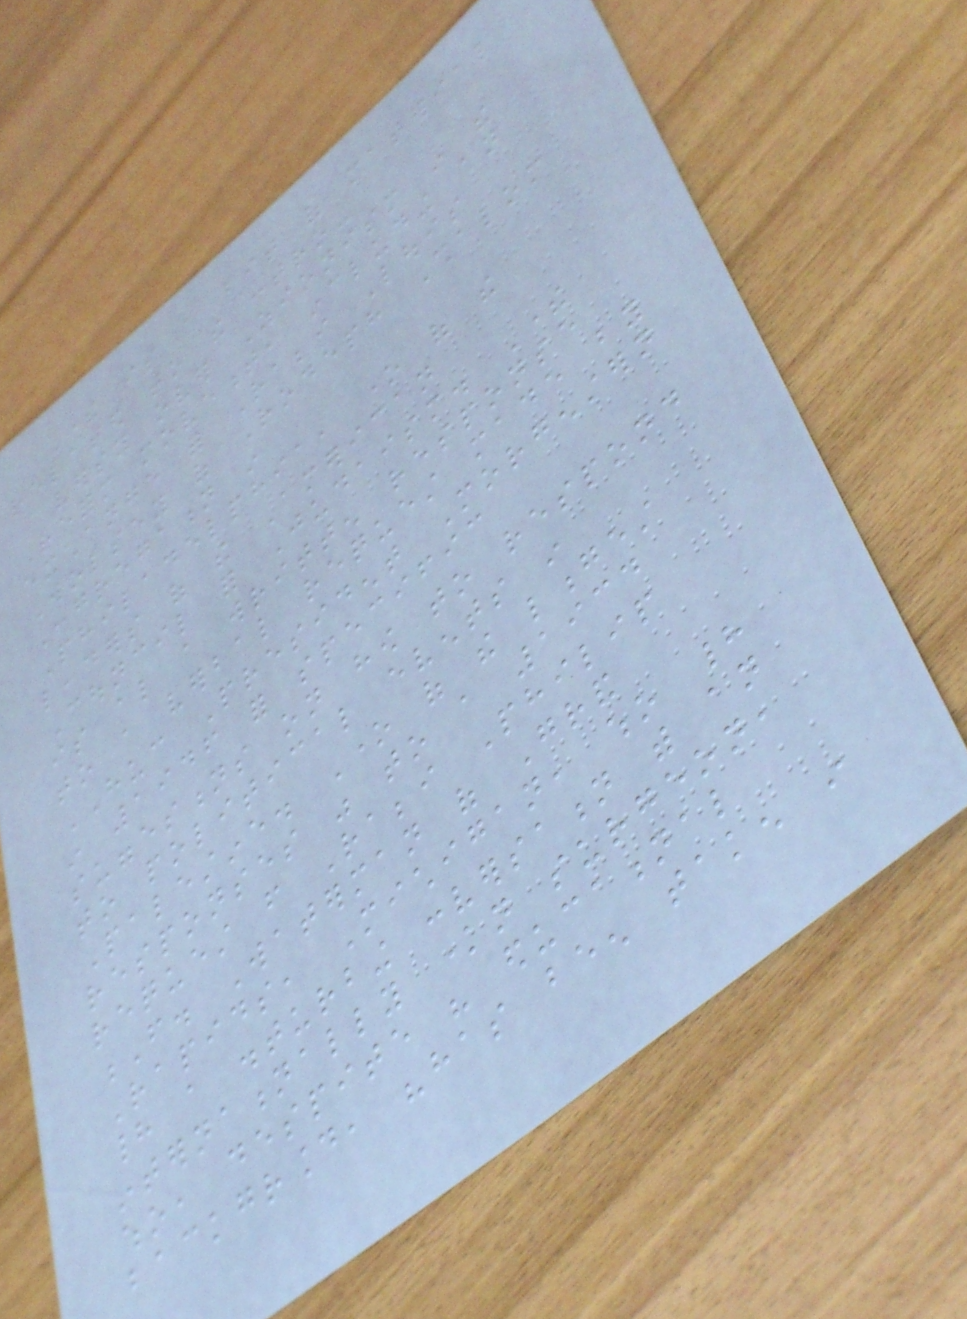There is a bit of material
related to the contro-
versy over Zionism in the
Reform movement, including an
exchange with Rabbi Louis
Wolsey of Rodeph Shalom
Congregation in
Philadelphia, one of the
leaders of the American
Council for Judaism. There
is also a written response
to a verbal request made by
HUC President Morgenstern
in 1946 for specific
suggestions on how to respond
to political events in
Palestine. One of the longest
responses was to a 1934
request from Rabbi Philip
F. Waterman of Grand
Rapids, Michigan, who had
had a disturbing conversation with an
internationally known surgeon,
who, despite his educational
background, "has been taken in
